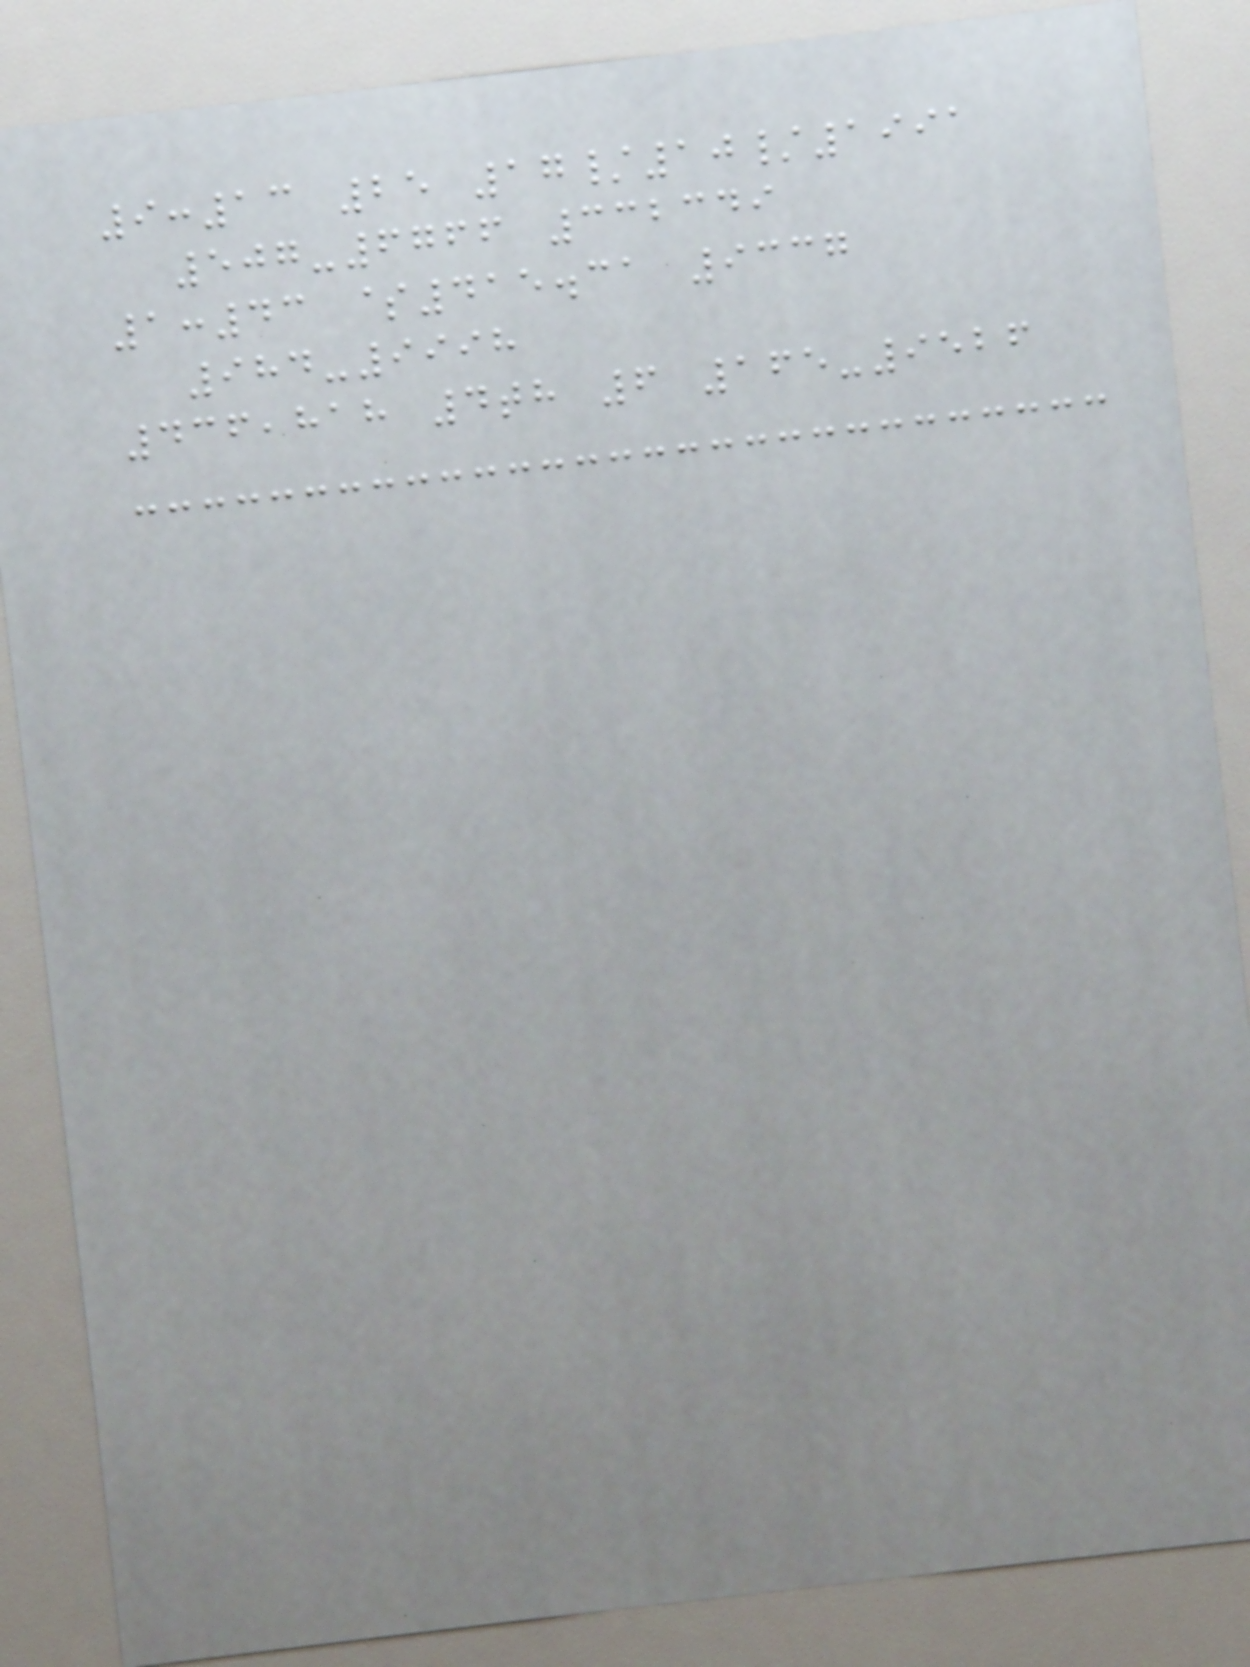9:13 25 17/10/1991
507-6766 332349
1:43 $415.31 9337
984-9998
436,818 4th 6 165-9526
